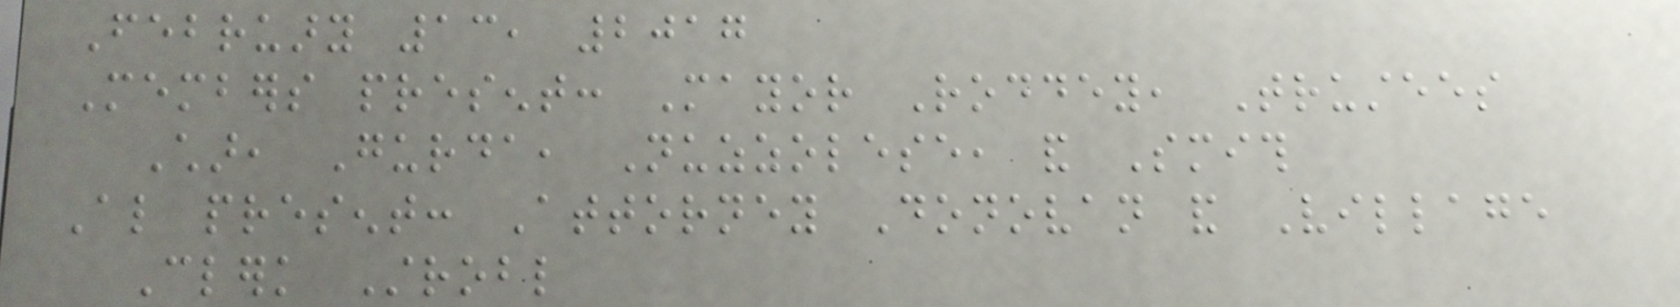February 13, 2017
Members present: Mayor Roddey, Trustees
Char, Gurda, Nuzzolese, and Smith
Also present: Attorney Donovan and Village
Clerk Strobl
